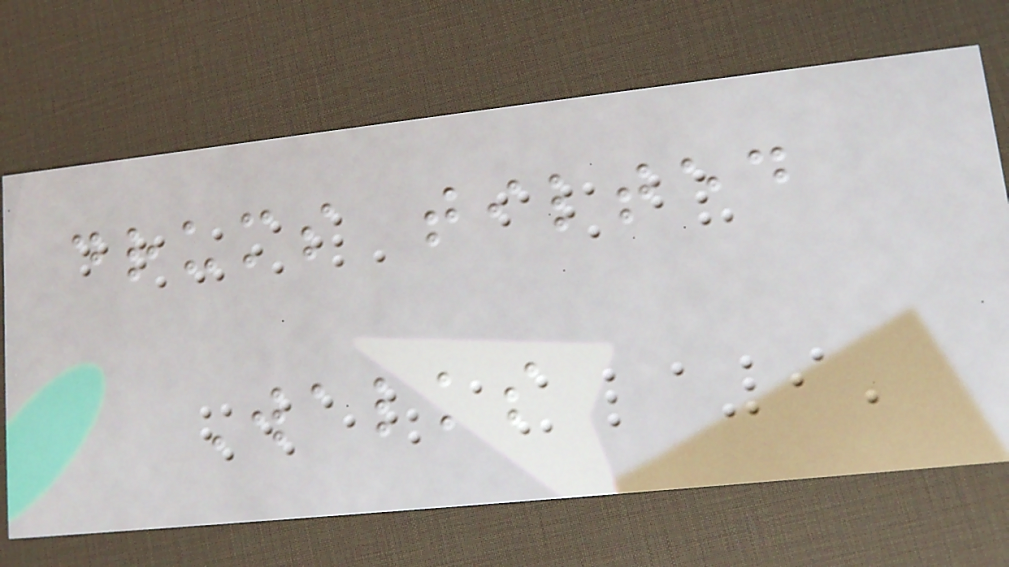drums tilted
Walks
